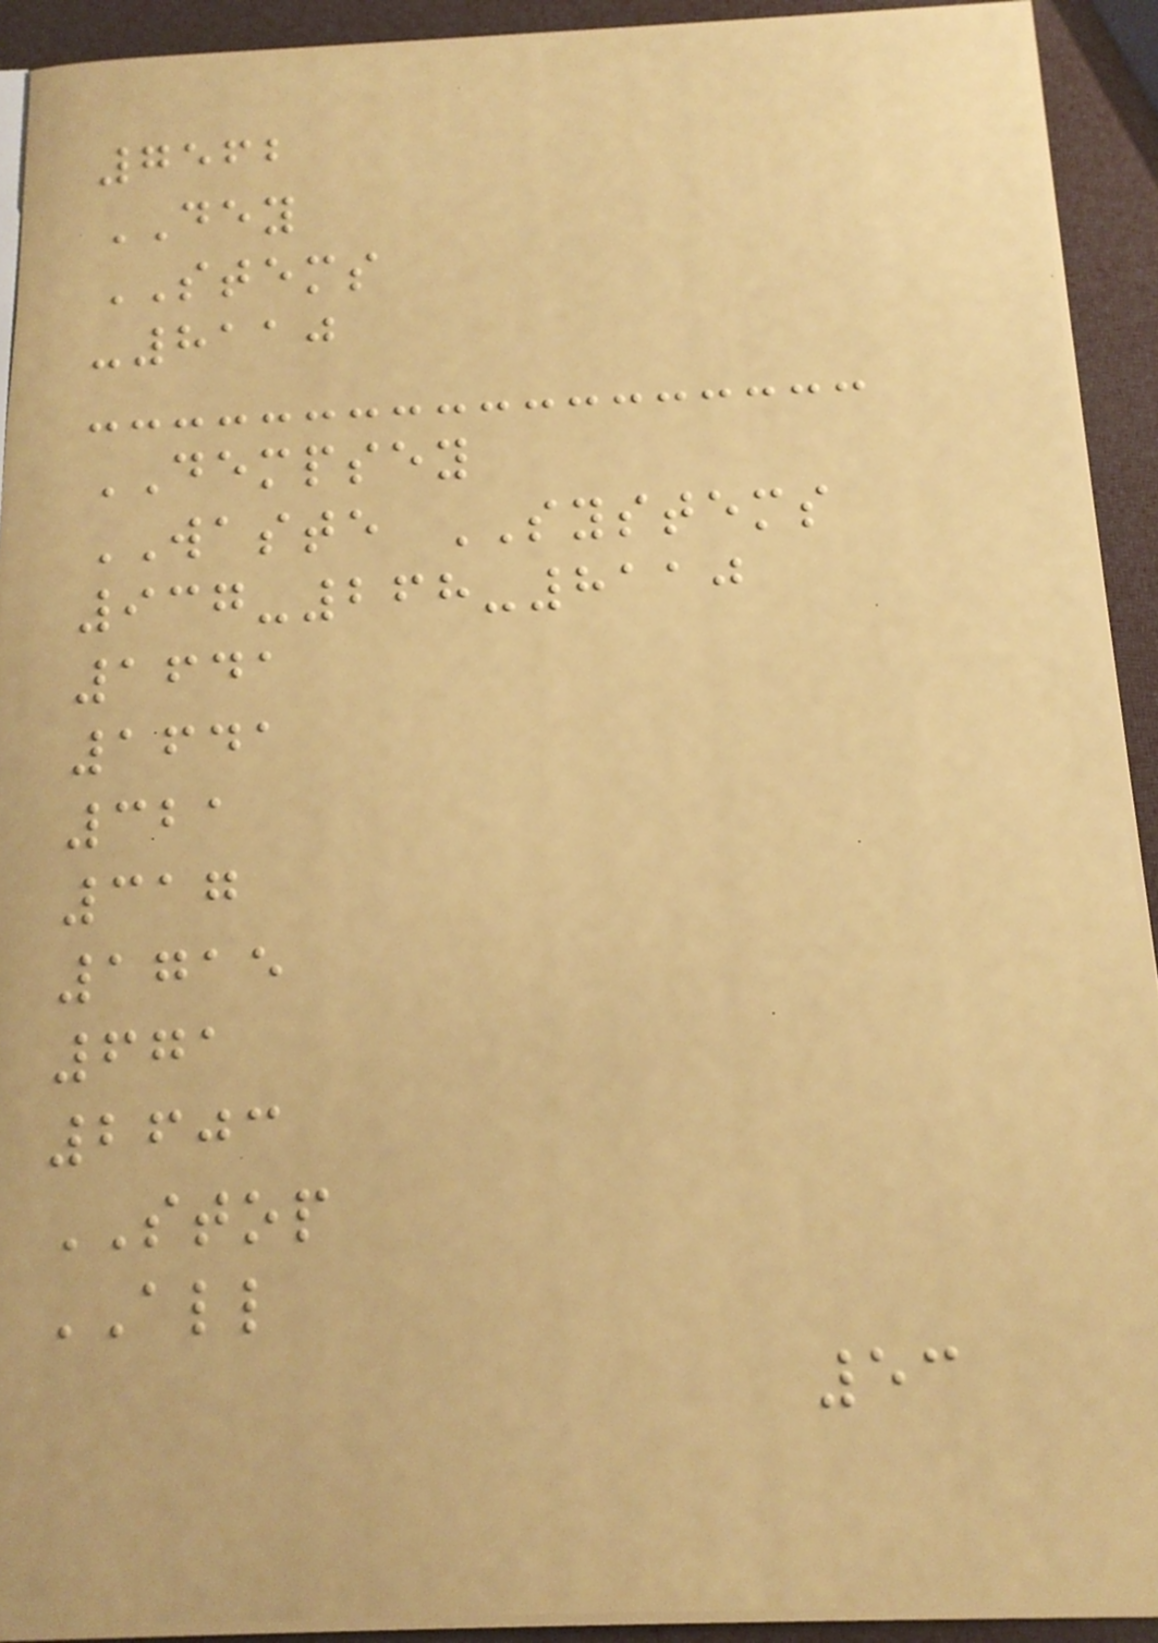7562
DEY
STEMS
-8110
DEMPSEY
WASTE SYSTEMS
937-268-8110
1641
1641
321
317
1715
671
2603
STOP
ALL
53
